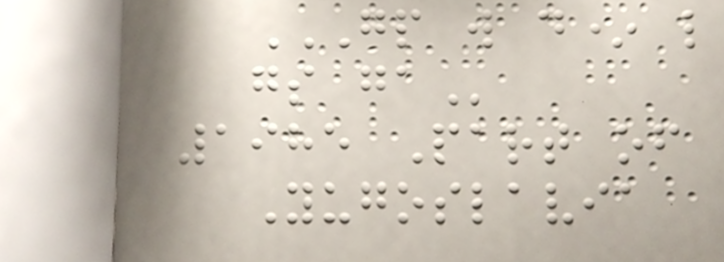GP W D* L
GS GA
1985 Part of
Yugoslavia
